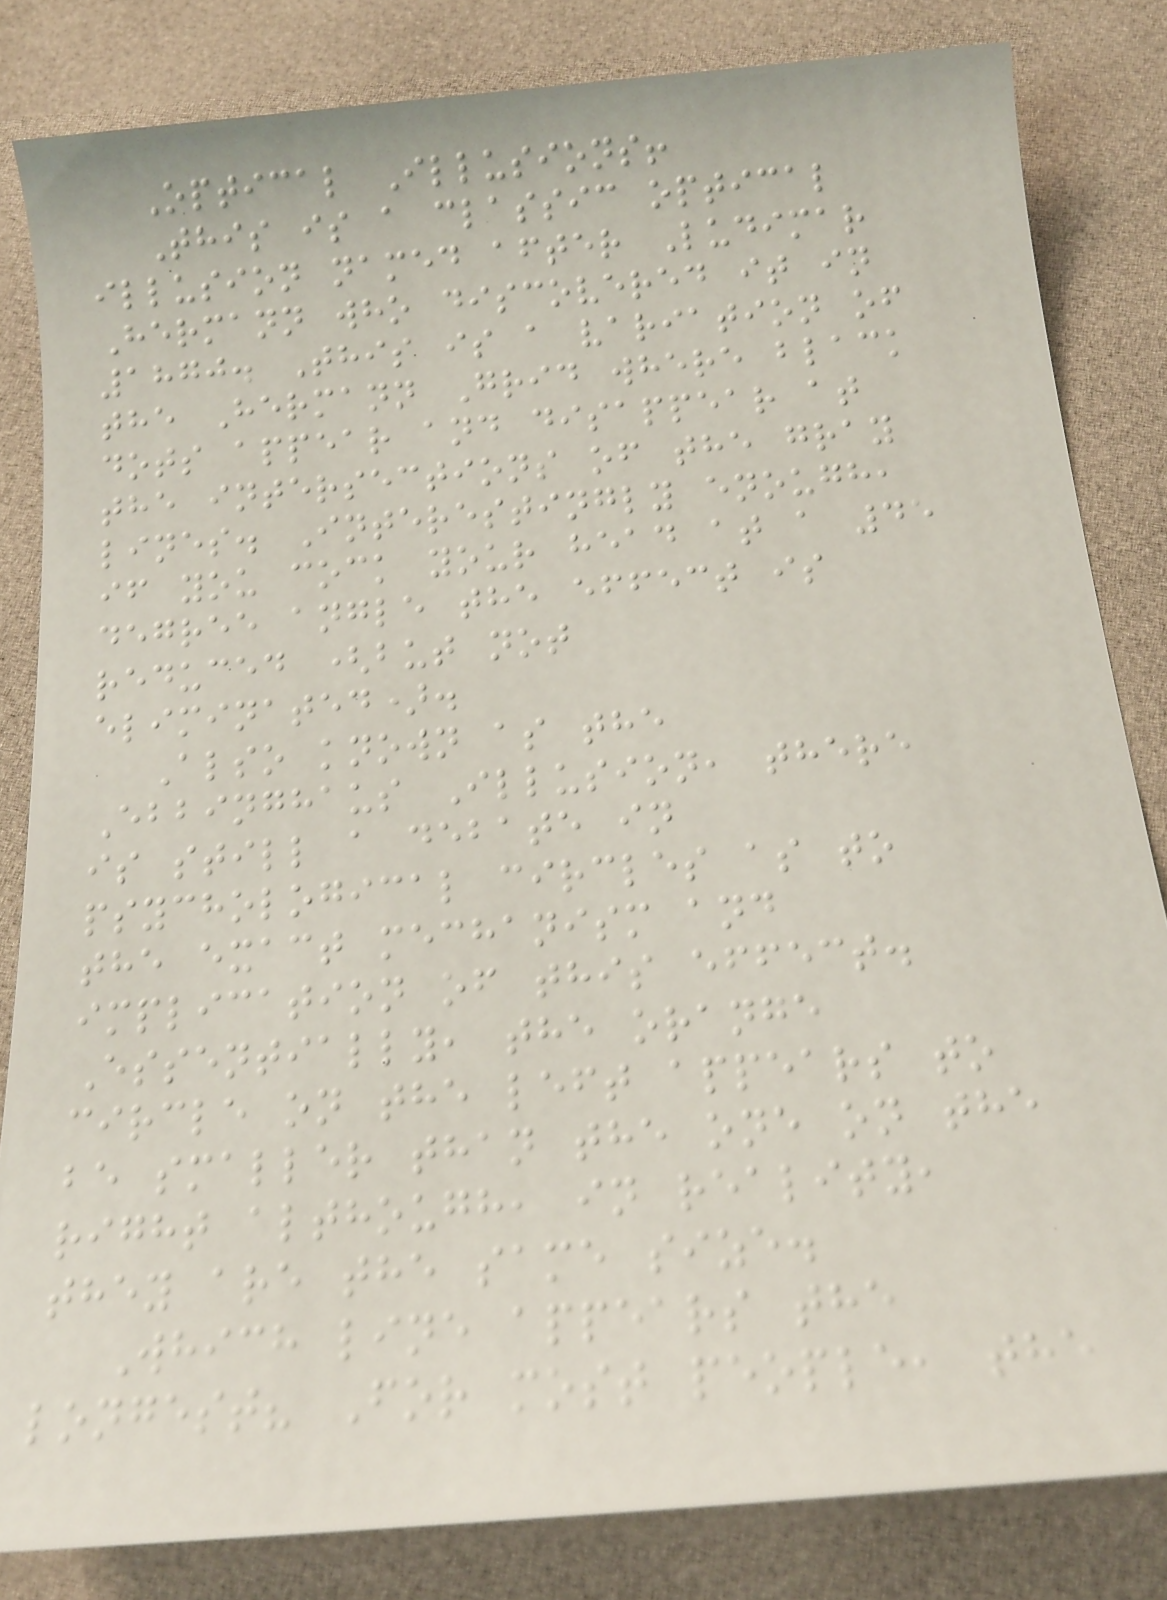Optical Illusions!
This is a classic optical
illusion named after Ludimar
Hermann who discovered it in
1870. This is a variation of
the Hermann Grid where black
dots appear and disappear at
the intersections of the gray
lines. Interestingly enough,
if you cock your head at a 45
degree angle the effect is
reduced (but not
eliminated).
Also known as the
Ebbinghaus Illusion, there
is still a debate in
psychological circles as to
the exact mechanism and
implication of this effect.
Essentially, the orange
circle on the left appears to
be smaller than the one on the
right although, in reality,
they are the same size.
Which line appears the
longest? For most people, the
